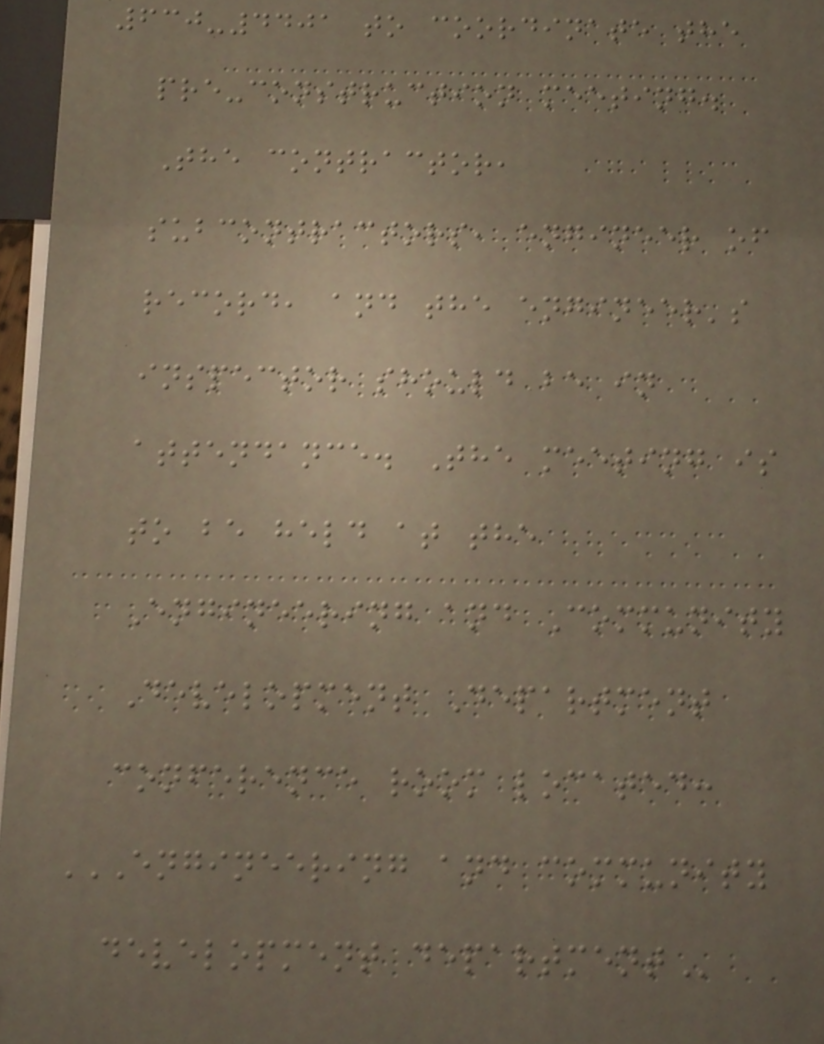630-4401 to coordinate the
pre-construction meeting.
The contractor,
subcontractors, engineer of
record, and the engineer's
inspector should be in
attendance. The meeting is
to be held at the
Engineering and Community
Development Department
conference room located:
ENGINEERING AND COMMUNITY
DEVELOPMENT DEPARTMENT
